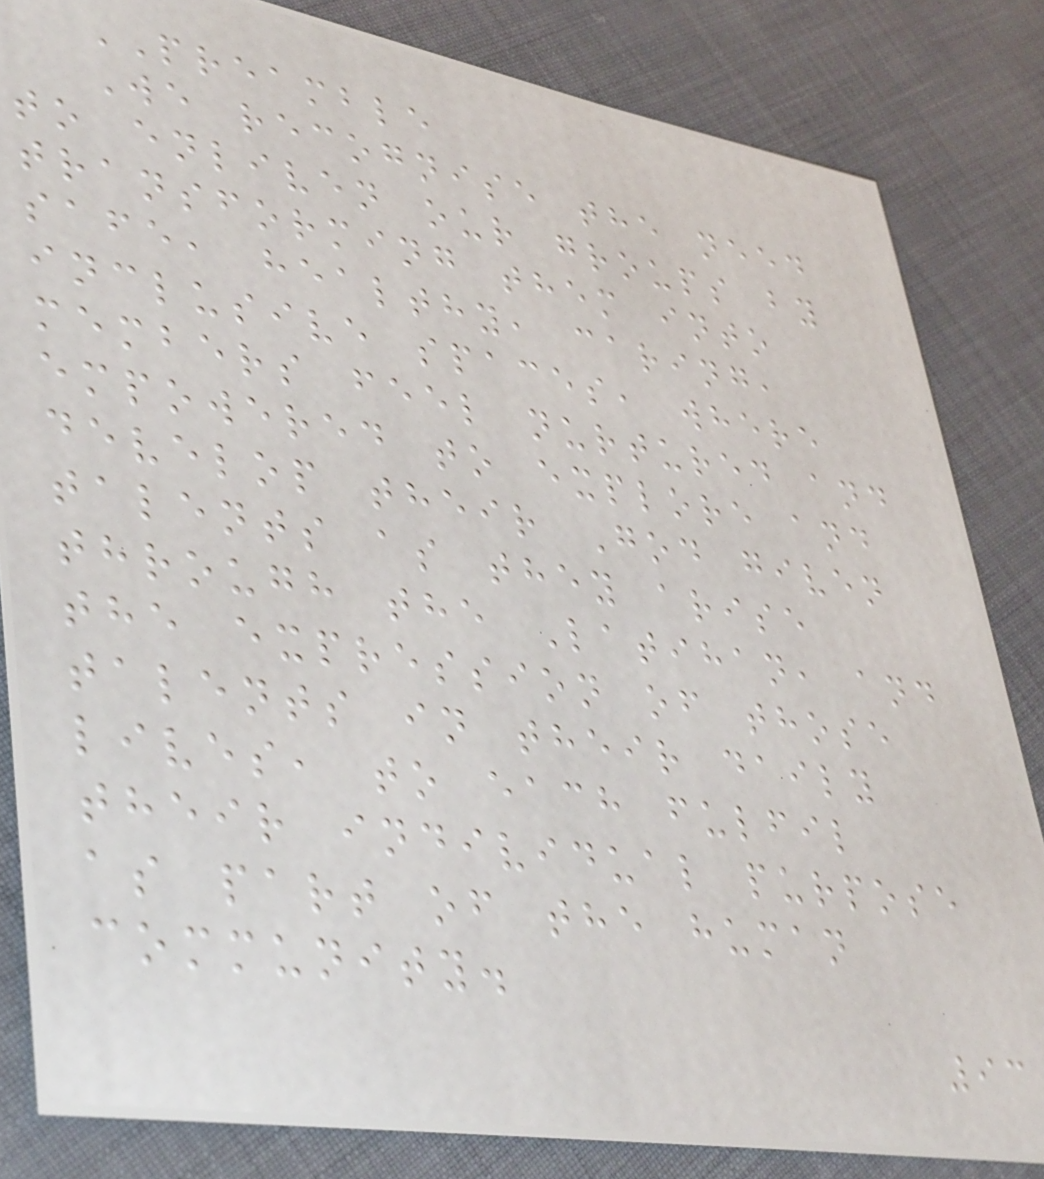PREAMBLE
We recognise the need
to enliven our groups by
transforming them into
safe, healthy, caring,
inclusive spaces, where
members feel nurtured and
empowered to explore and
develop their God given
talents as they arise
through the Latihan, and
the expression of those
talents in their daily
lives, to each fulfil
their individual purpose
as part of the human
community.
93
